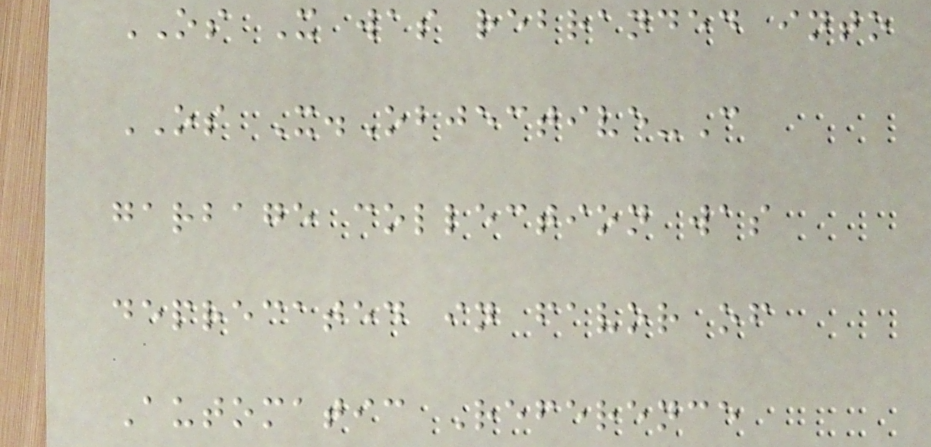OS X was rebranded into
OS X.Objective-C
garbage collection was
deprecated in favor of
Automatic Reference
